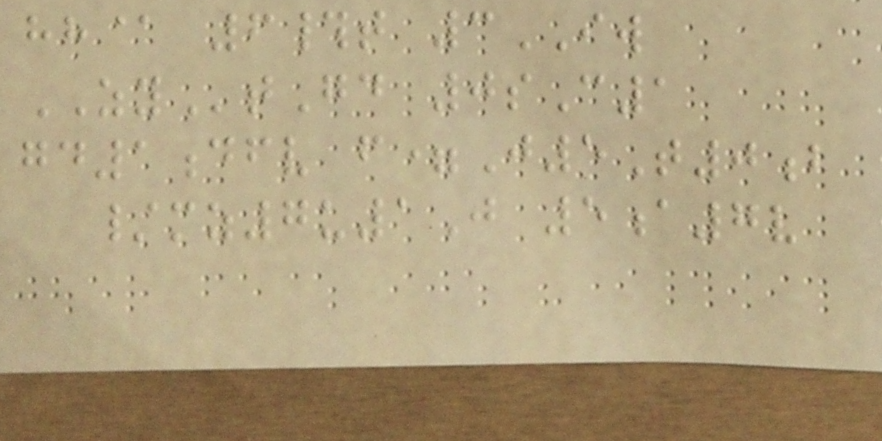hh@ 6#t 3IW
ZYtGd 0sC1
gd1dfv f=J5T0b
/mz7u1J 5a7v
